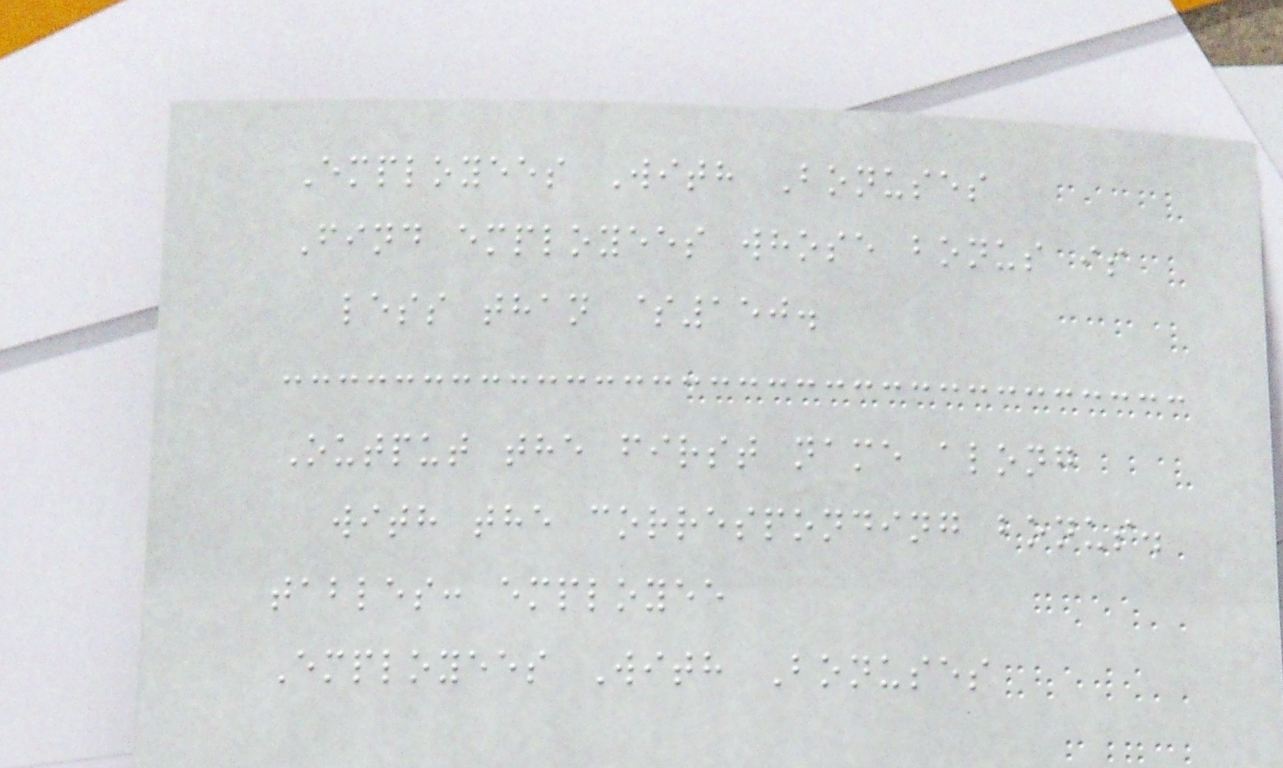Employees With Bonuses
Find employees whose bonus is
less than $150.
Output the first name along
with the corresponding bonus.
tables: employee
Employees With Bonuses
